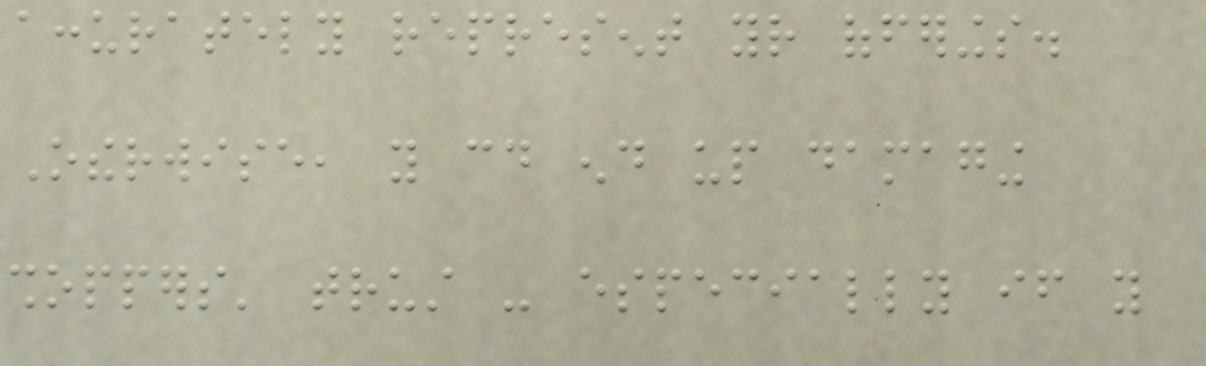accurately represent your offerings.
Otherwise, you could end up damaging
shoppers' trust - especially if you
